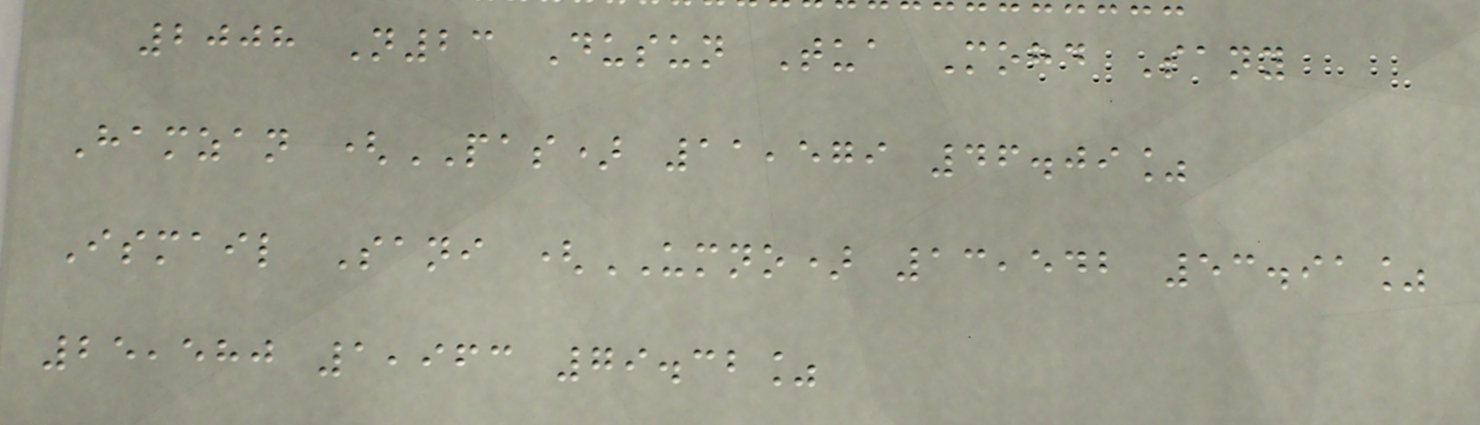2008 N23 Dusun Tua Mohd Sany
Hamzan (PAS) 11,579 46.09%
Ismail Sani (UMNO) 13,542 53.91%
25,580 1,963 79.32%
